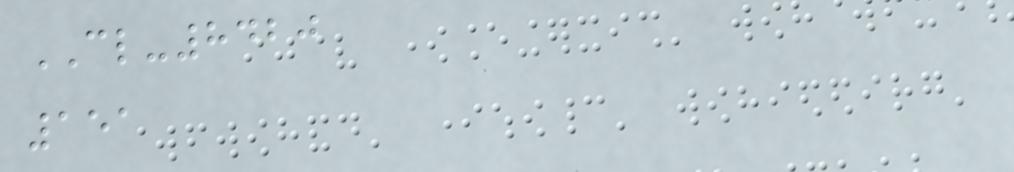CL-8420
151
